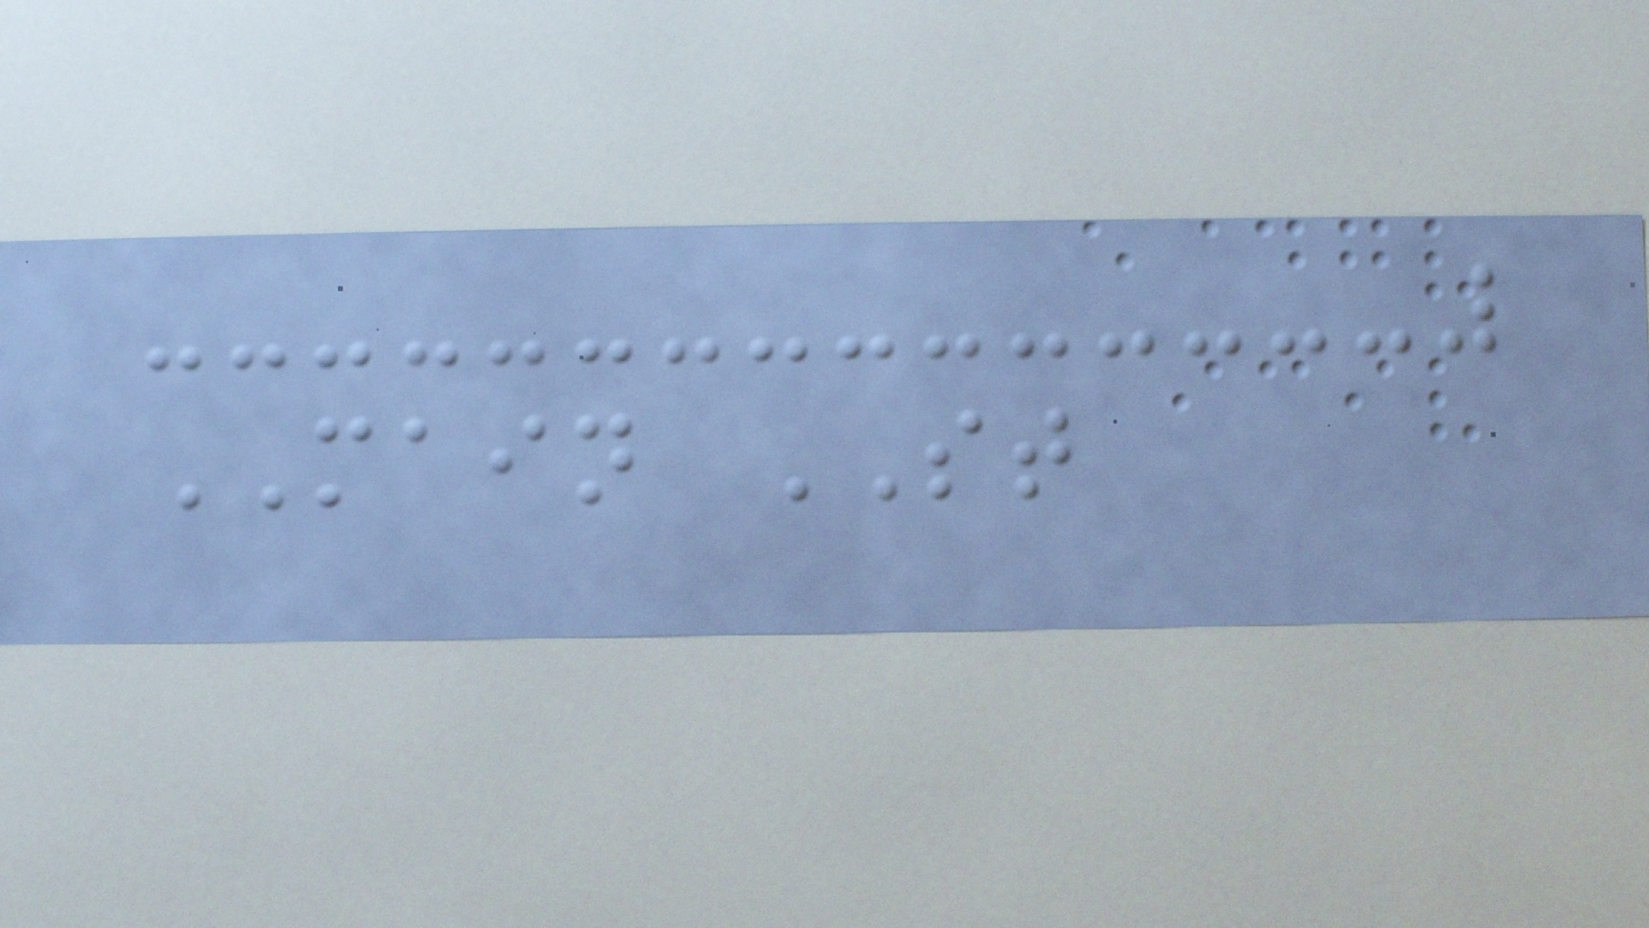MAIN ST
